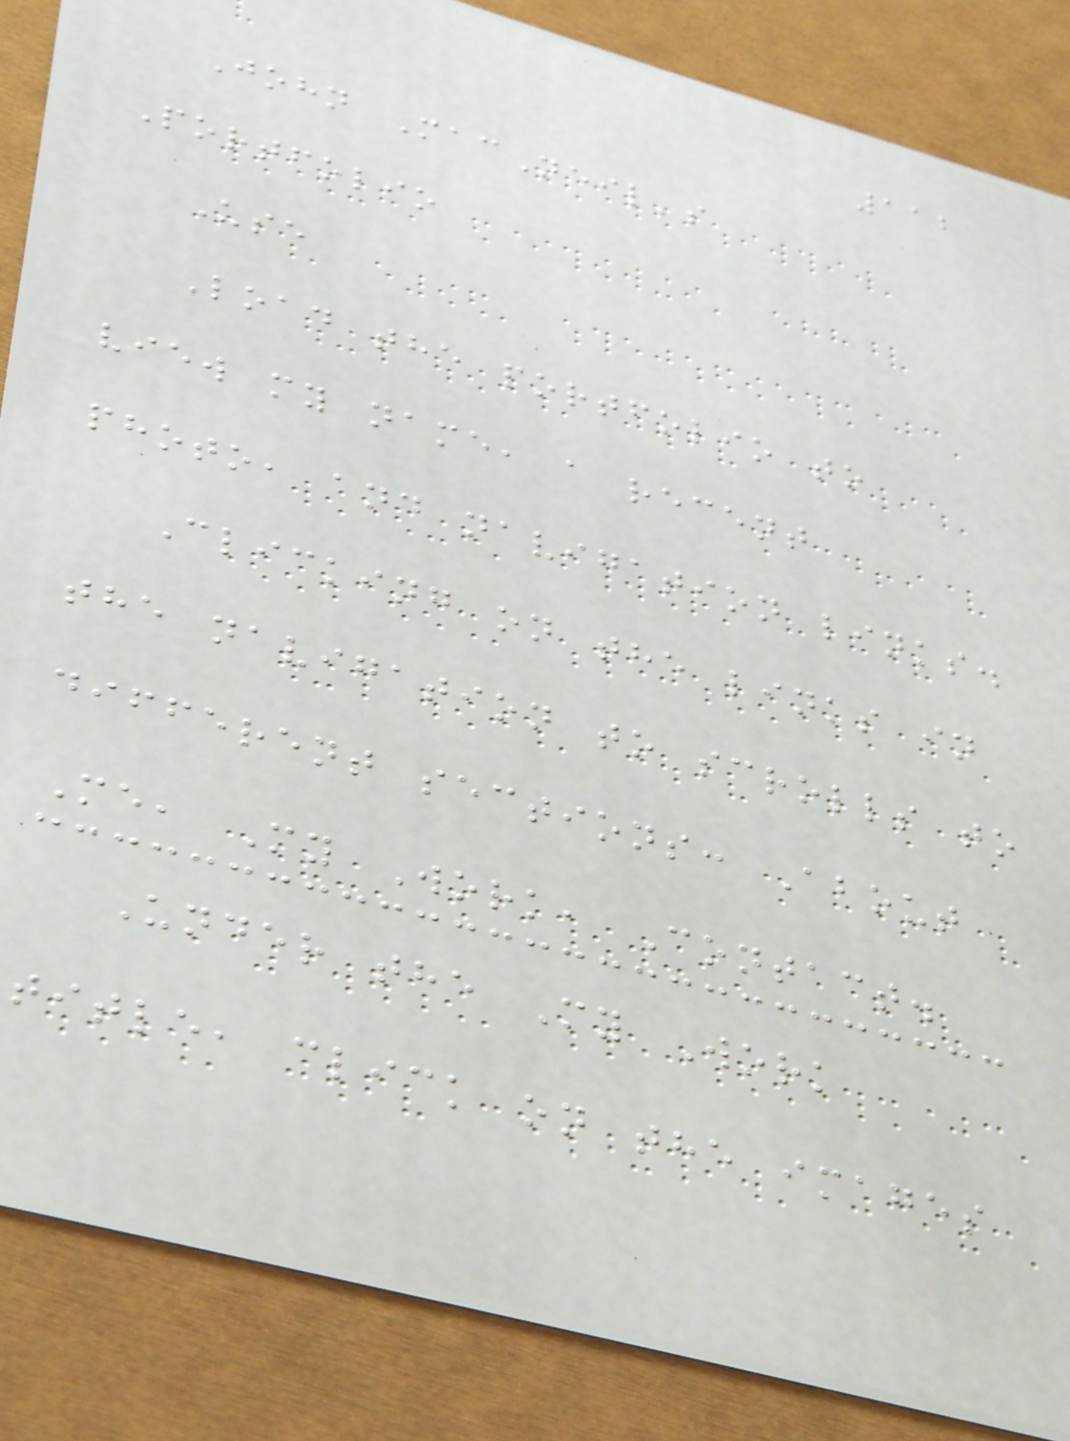112
John MacNeil's
Portfolio
Use
Load the portfolio to
view my name, a recent
photo, and navigation links.
Clicking on the links in
the navigation to scrolls to
different sections: About
Me, My Work, Contact.
Under the My Work
title, click on the images
